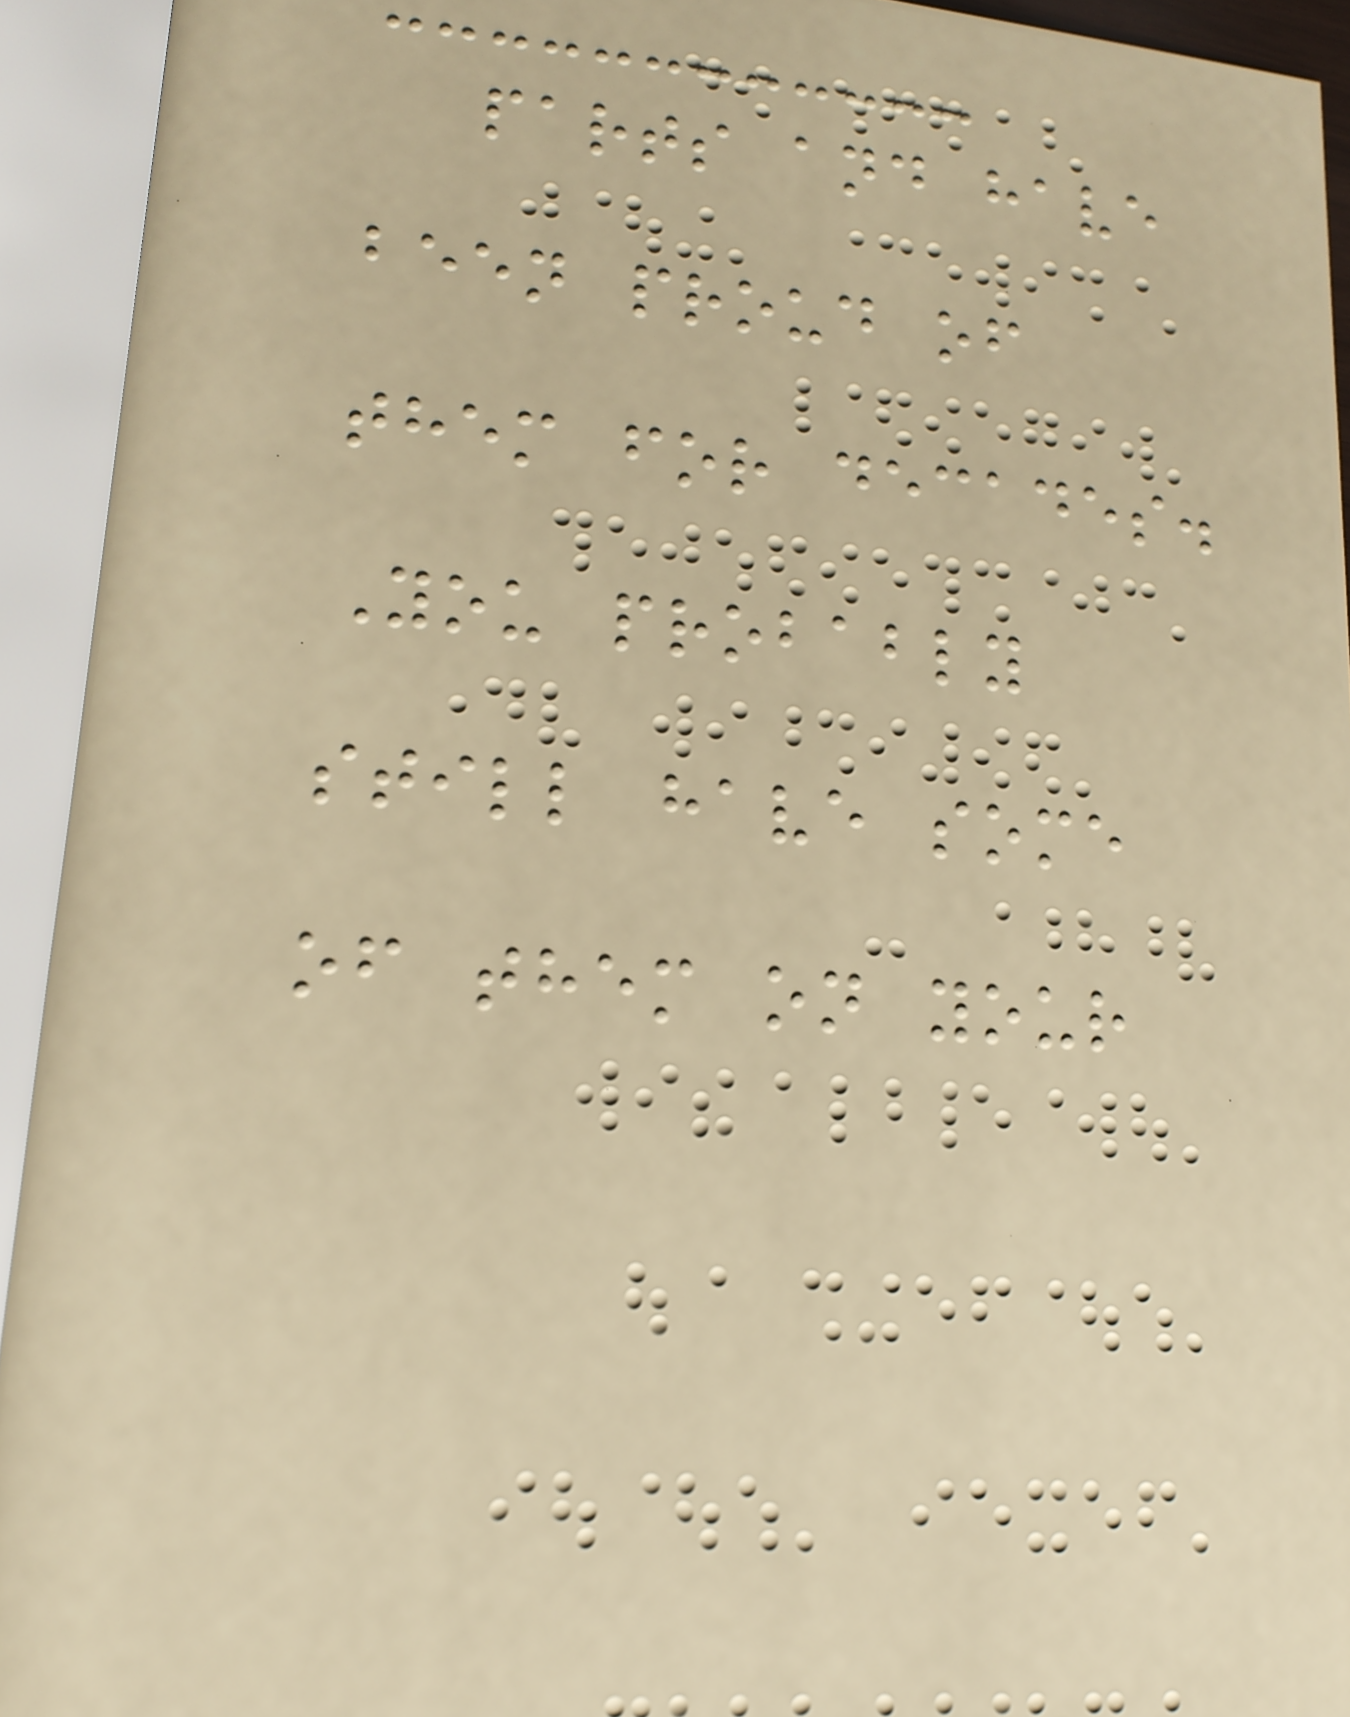parts and have
been proud of
them for decades.
You probably
still have some
of them on your
